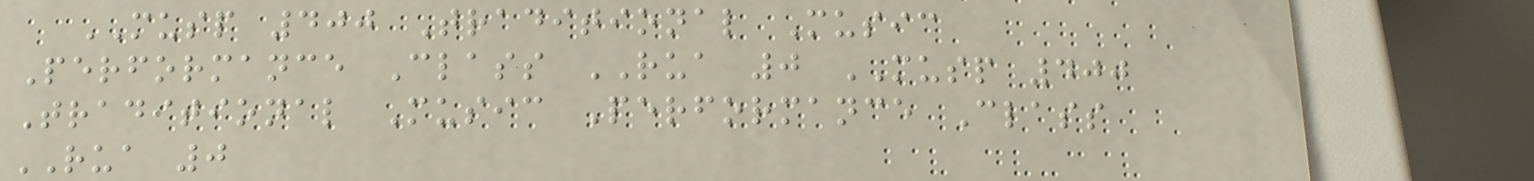MUSP 400 Traditional Music
Performance Class RUA 0 MUSP 400
Traditional Music Performance Class
RUA 0
